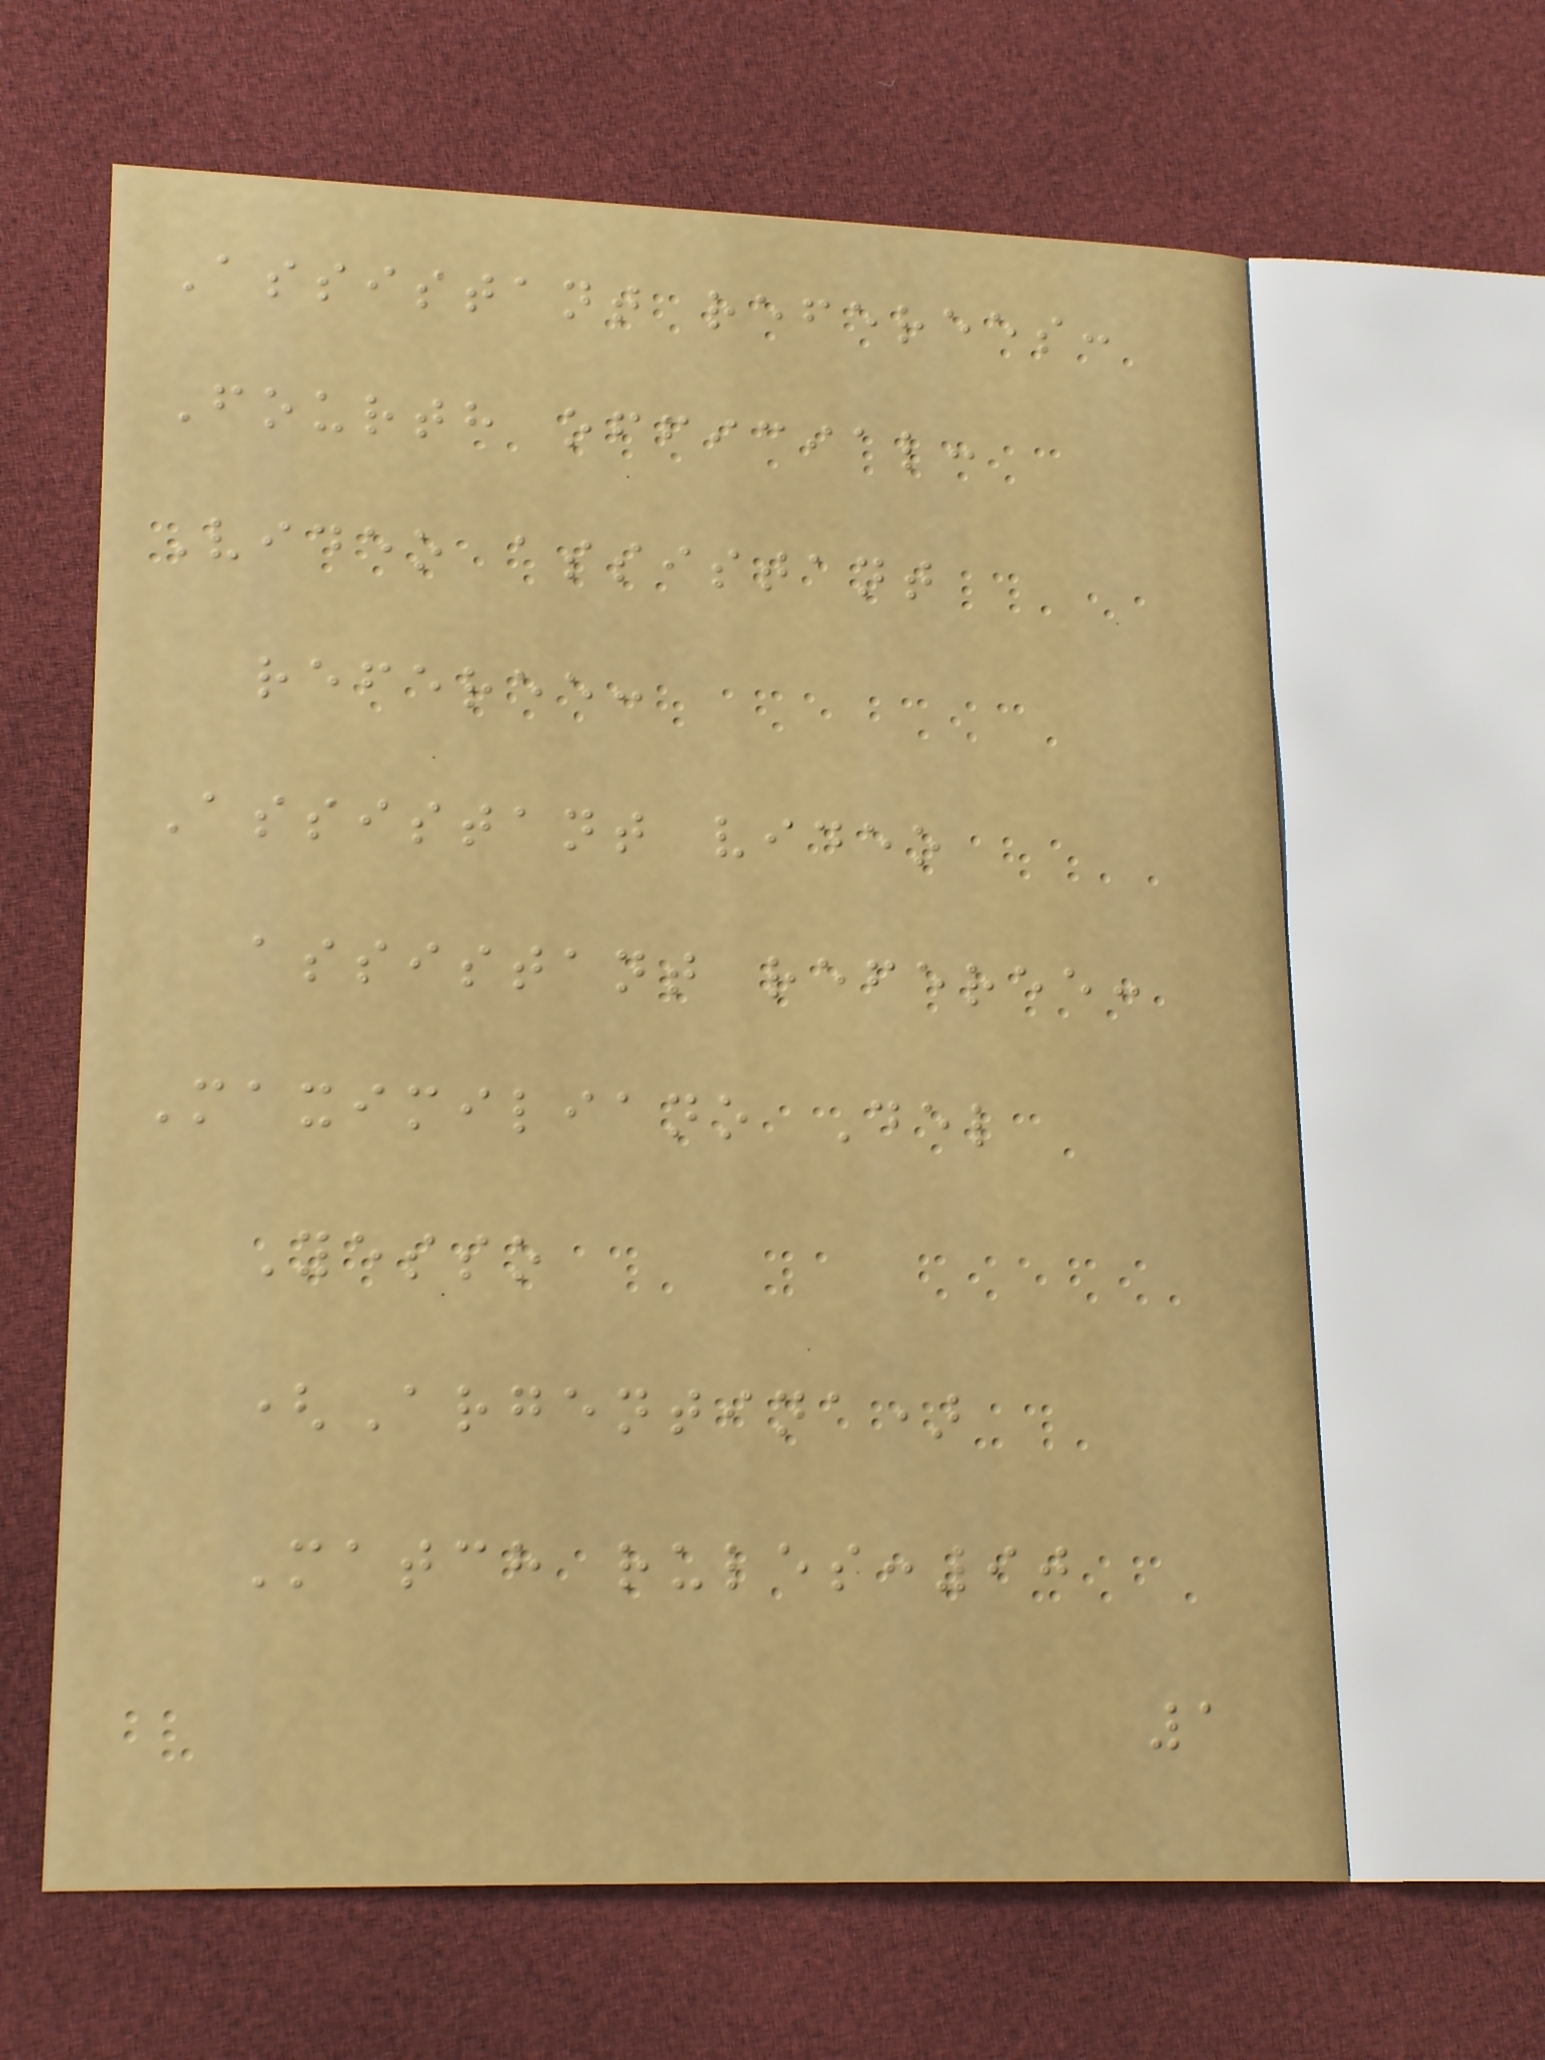Assistant referees:
Fourth official:
Video assistant
referee:
Assistant video
assistant referee:
Maximiliano Del
Yesso
(Argentina)
Match rules:90
1
